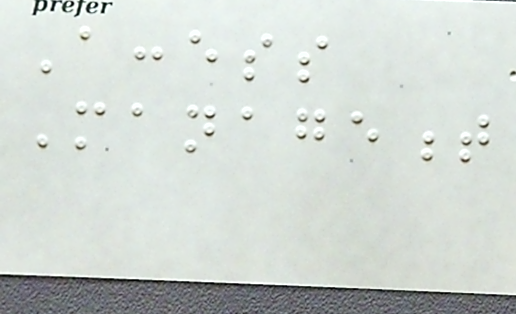Access
Management
